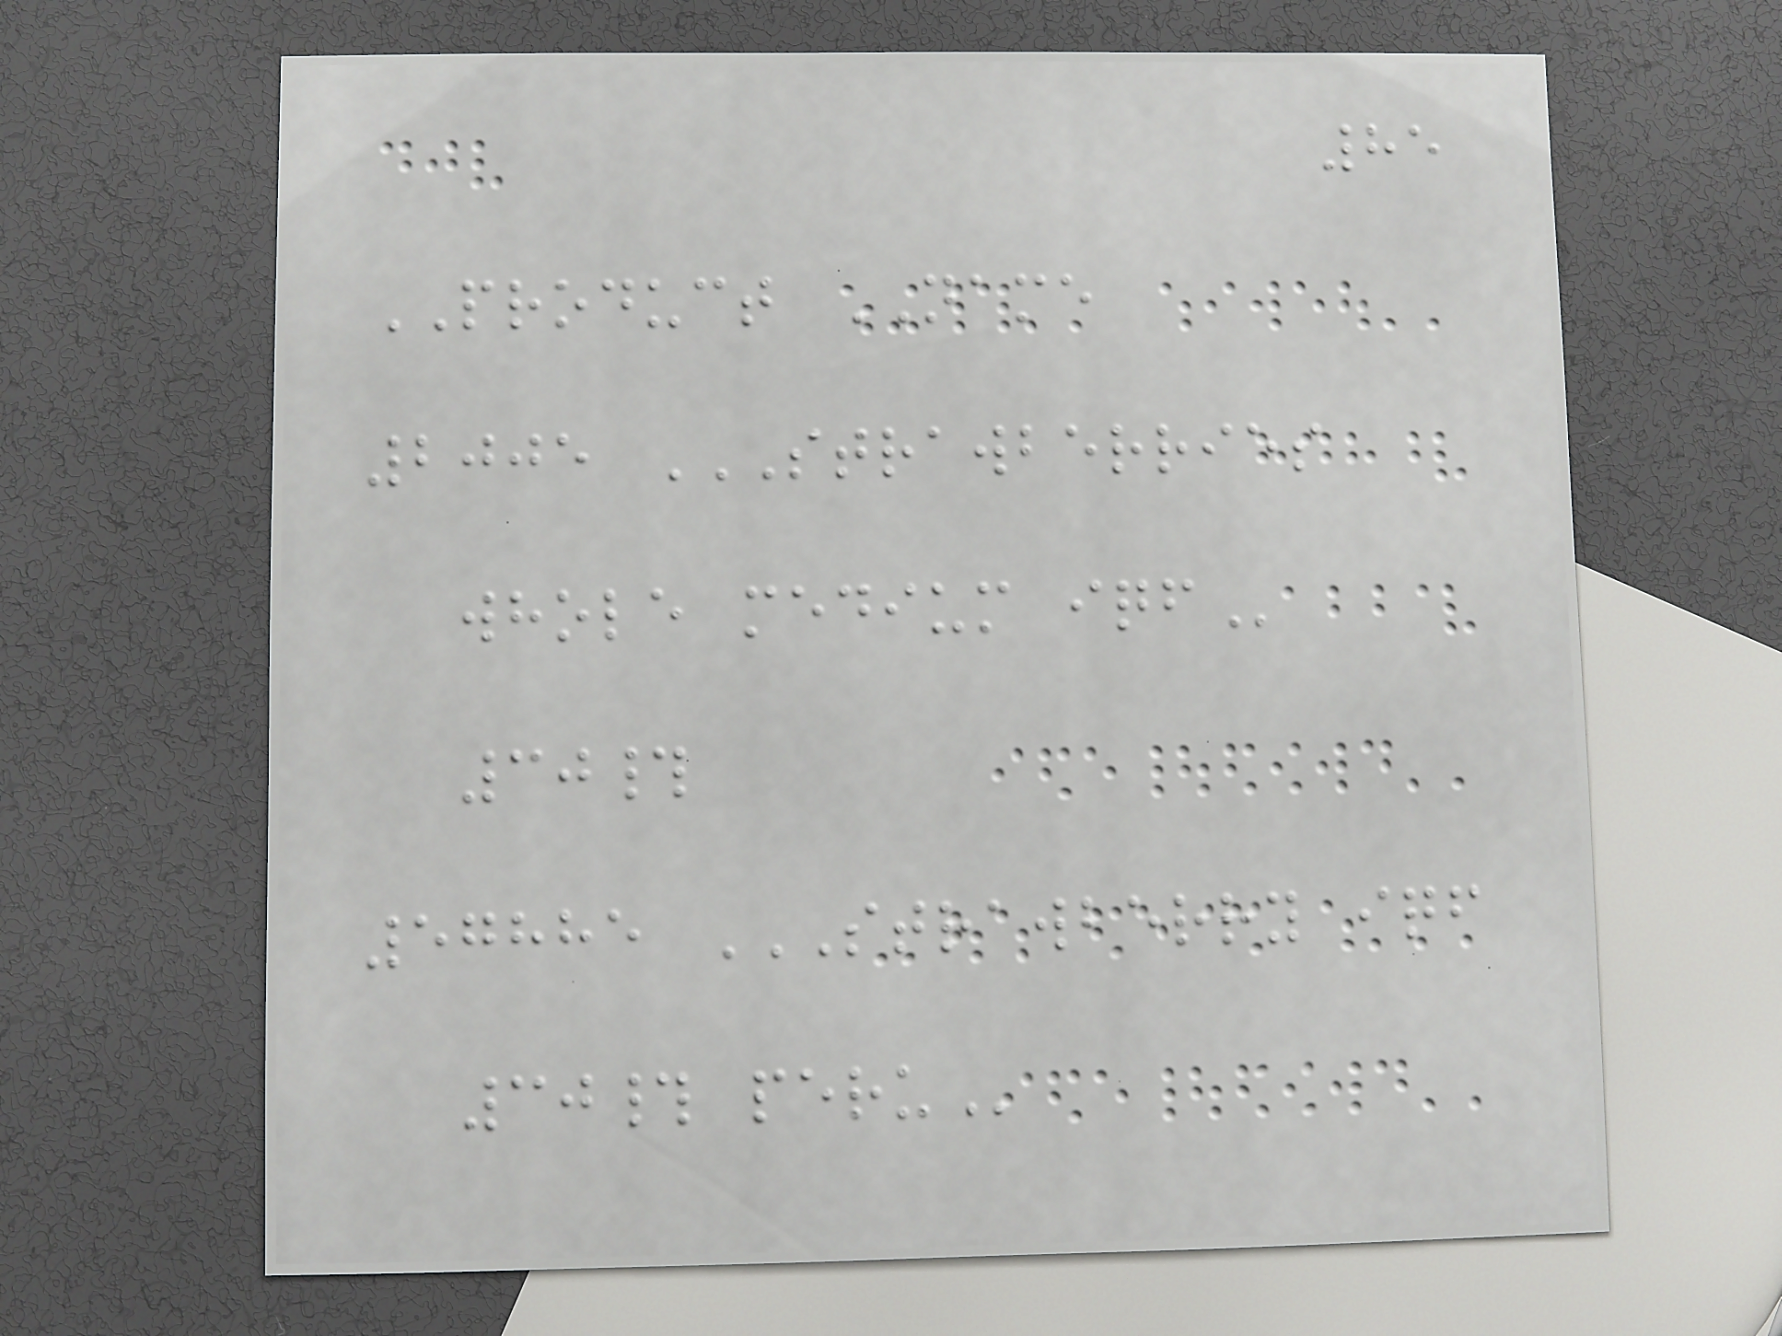85
PRODUCT NAME
2005 STRAWBERRIES
WHOLE MEDIUM IQF
30#
57885 STRAWBERRY IQF
30# PERU
